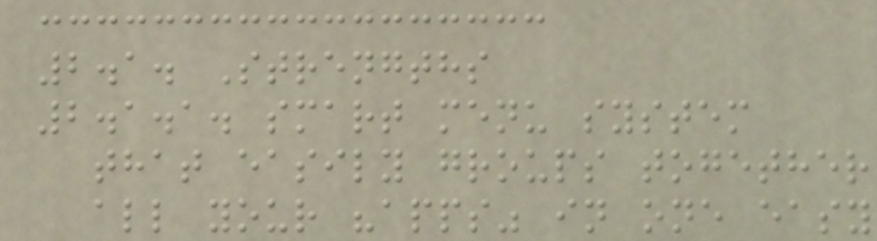2.1. Strengths
2.1.1. smart menu system
that easily groups together
all your "apps" in one easy
